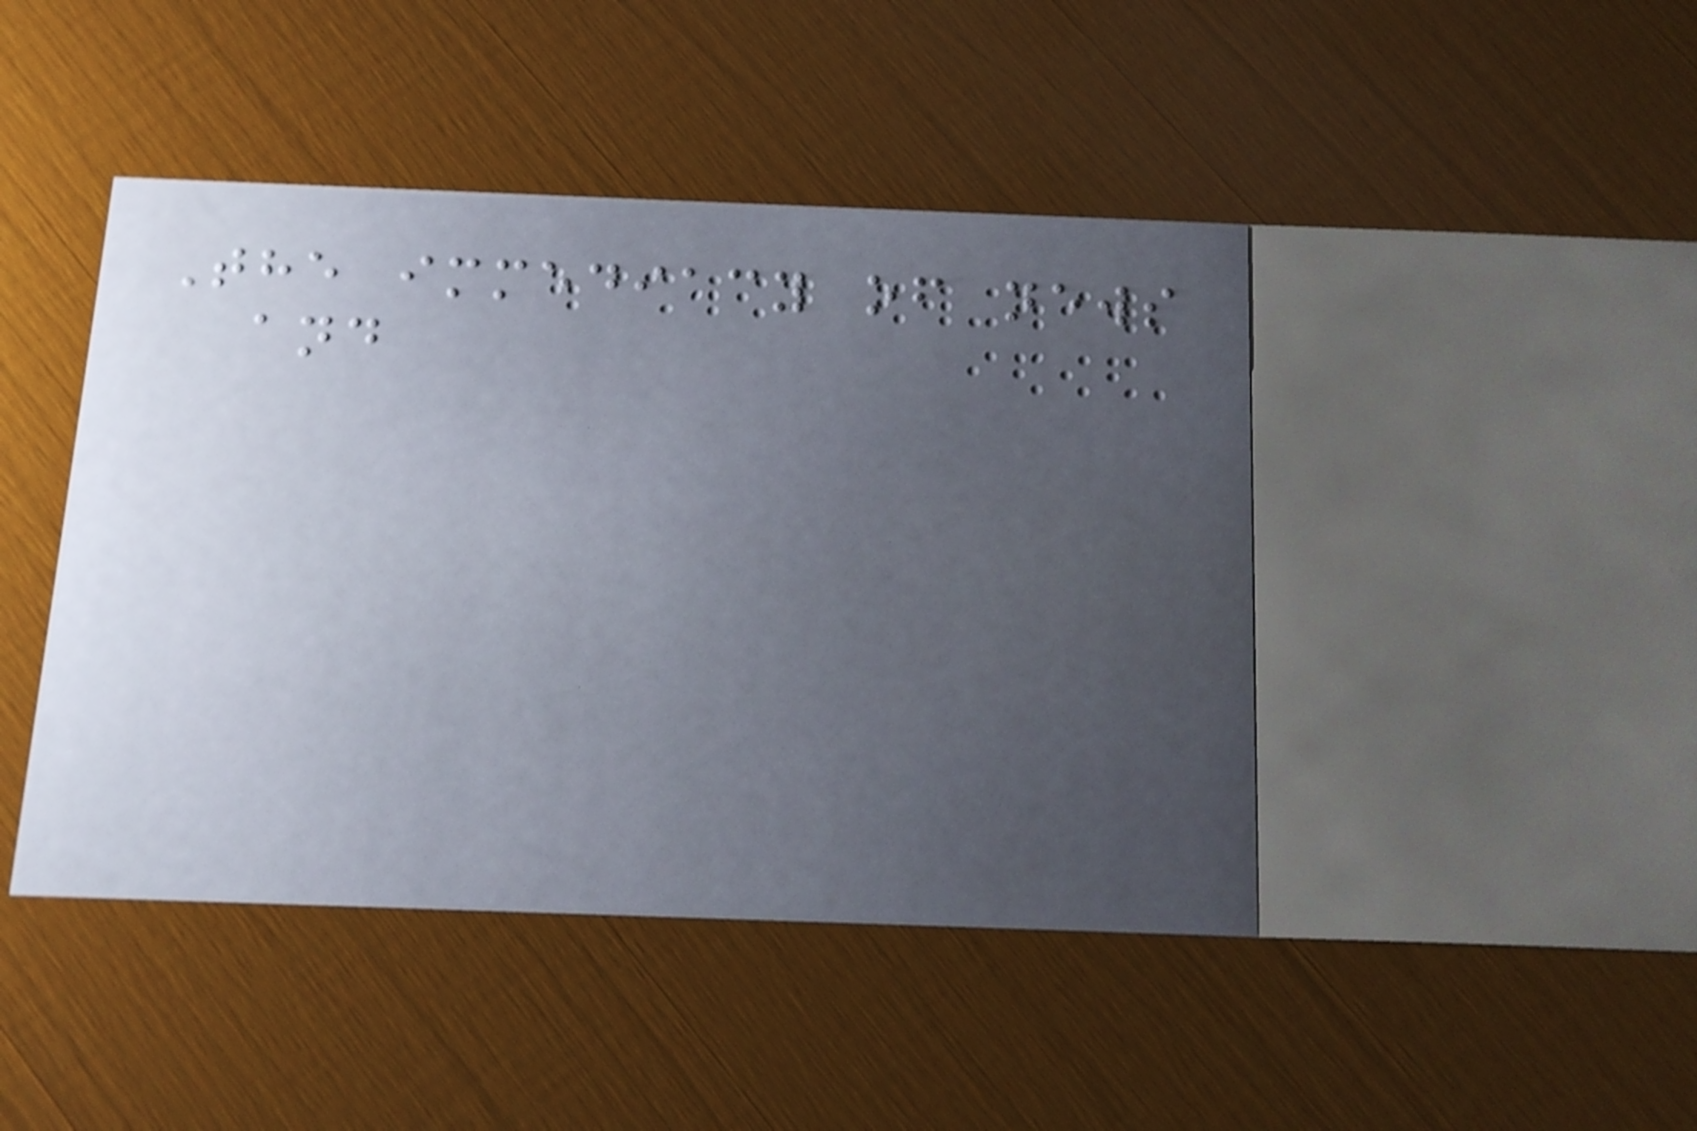The immediacy of news
and
